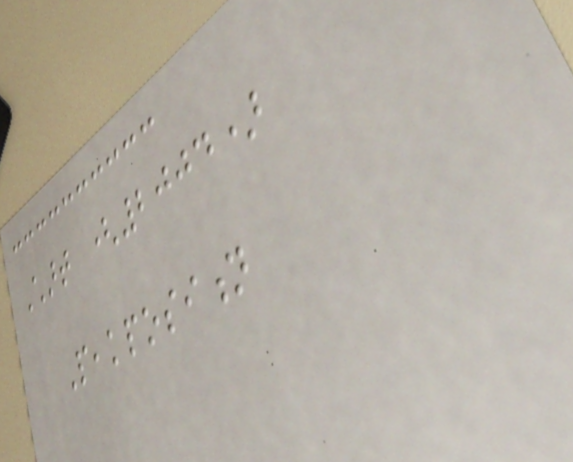Chart (2004)
Peakposition
